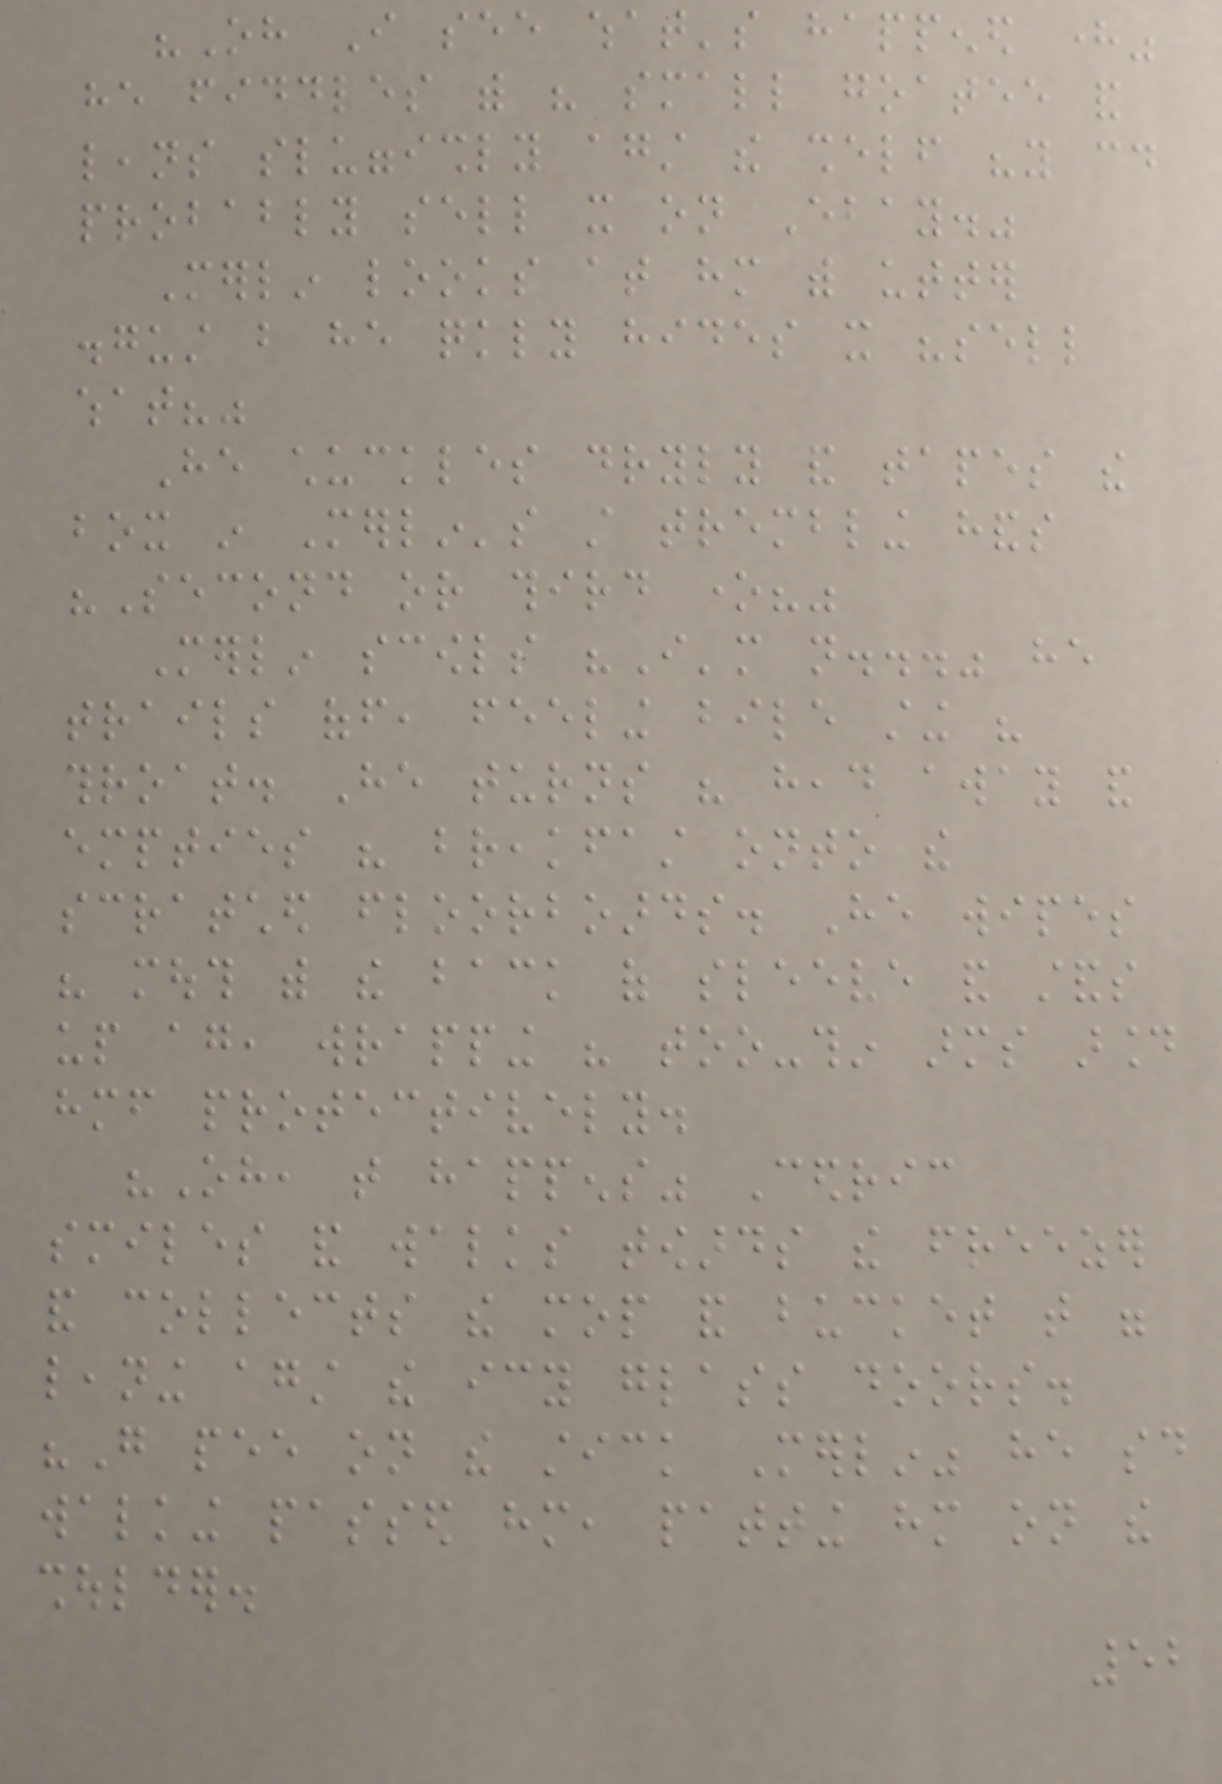"Oh I see what's happened here"
he fiddles with his small goatee and
leans sluggishly against the shelf "you could
probably sell it on Ebay."
Merlin looks at him with utter
disgust but he quickly hides it "sell
what?"
He chuckles dryly and tapes the
box in Merlin's still trembling hands
"Second or third one?"
Merlin scowls "I'm not..." he
trails off, feeling bile sting his
throat. He turns his head away and
empties his breakfast onto the
scratched floorboards. He wipes
his mouth with the back of sleeve and stands
up again, wrapping his too-thin arms around
himself protectively.
"Oh, that happens" Cedric
smiles and walks towards the freezer
and collects the mop and bucket that were
leaning against the icy glass doors.
"Go pee on the stick Merlin" he said
walking passed him, patting him on the
shoulder.
52
